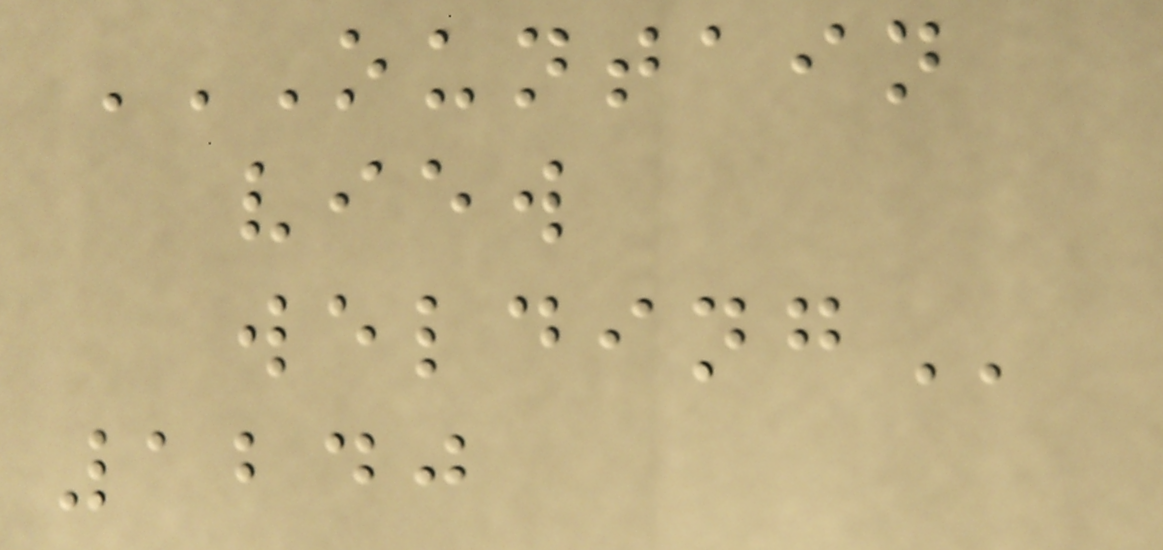OUNTAIN
VIEW
WELDING
1240
